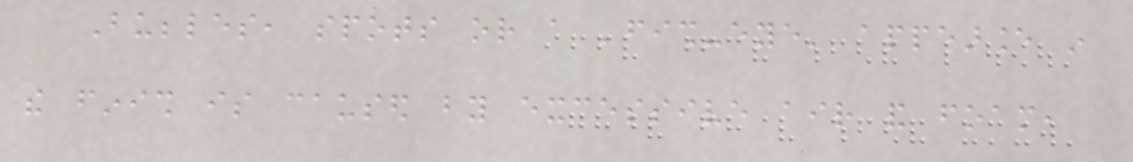Bubbles, spots or a 'fish-eye' appearance in
the finish is caused by excessive air and foam,
